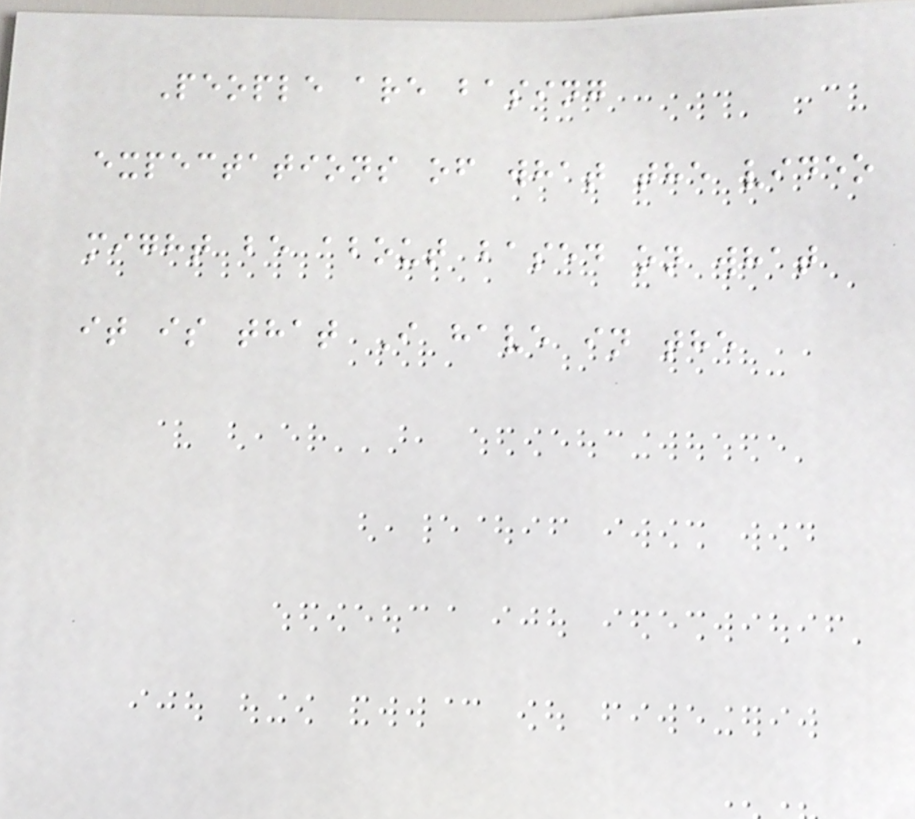People are basing
expectations of what the video
might be about based on what
it is that I have in the
